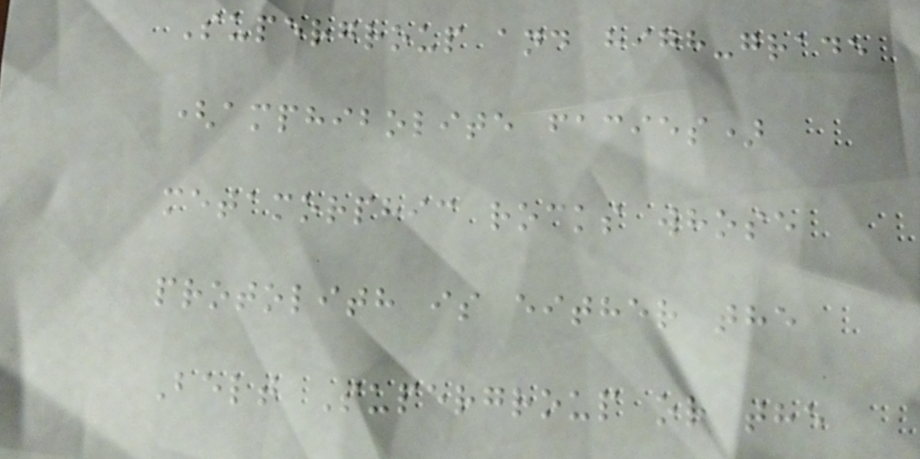Supergroup and high-grade
(amphibolite facies)
metamorphic rocks whose
protolith is either the
Belt Supergroup or the
